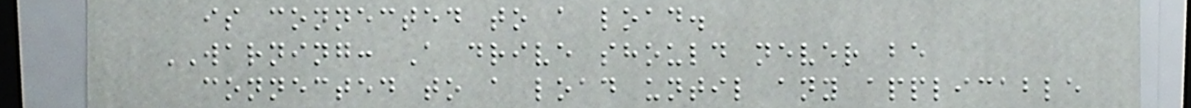is connected to a load.
WARNING: A drive should never be
connected to a load until any applicable
